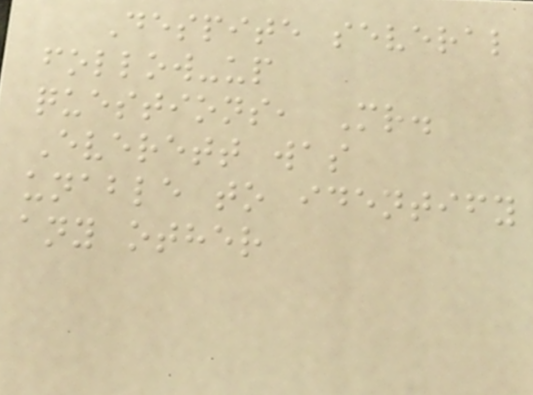Despite several
follow-up
questions, Mr.
Everett was
unable to identify
any other
